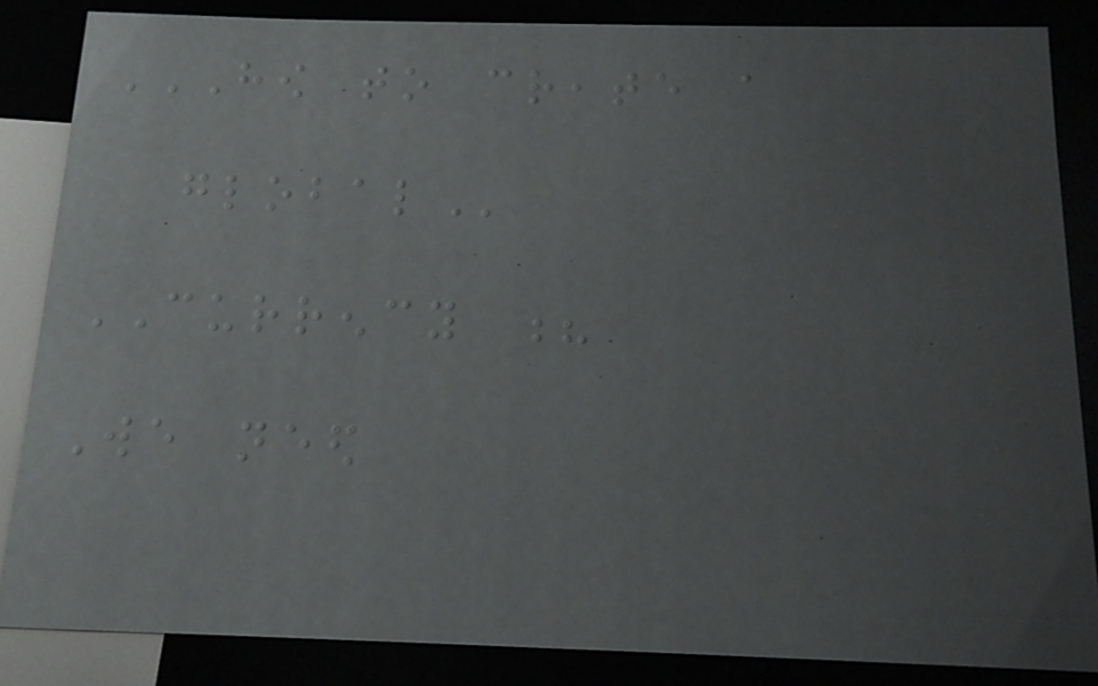HOW TO CREATE A
GLOBAL
CURRENCY ?
We need
